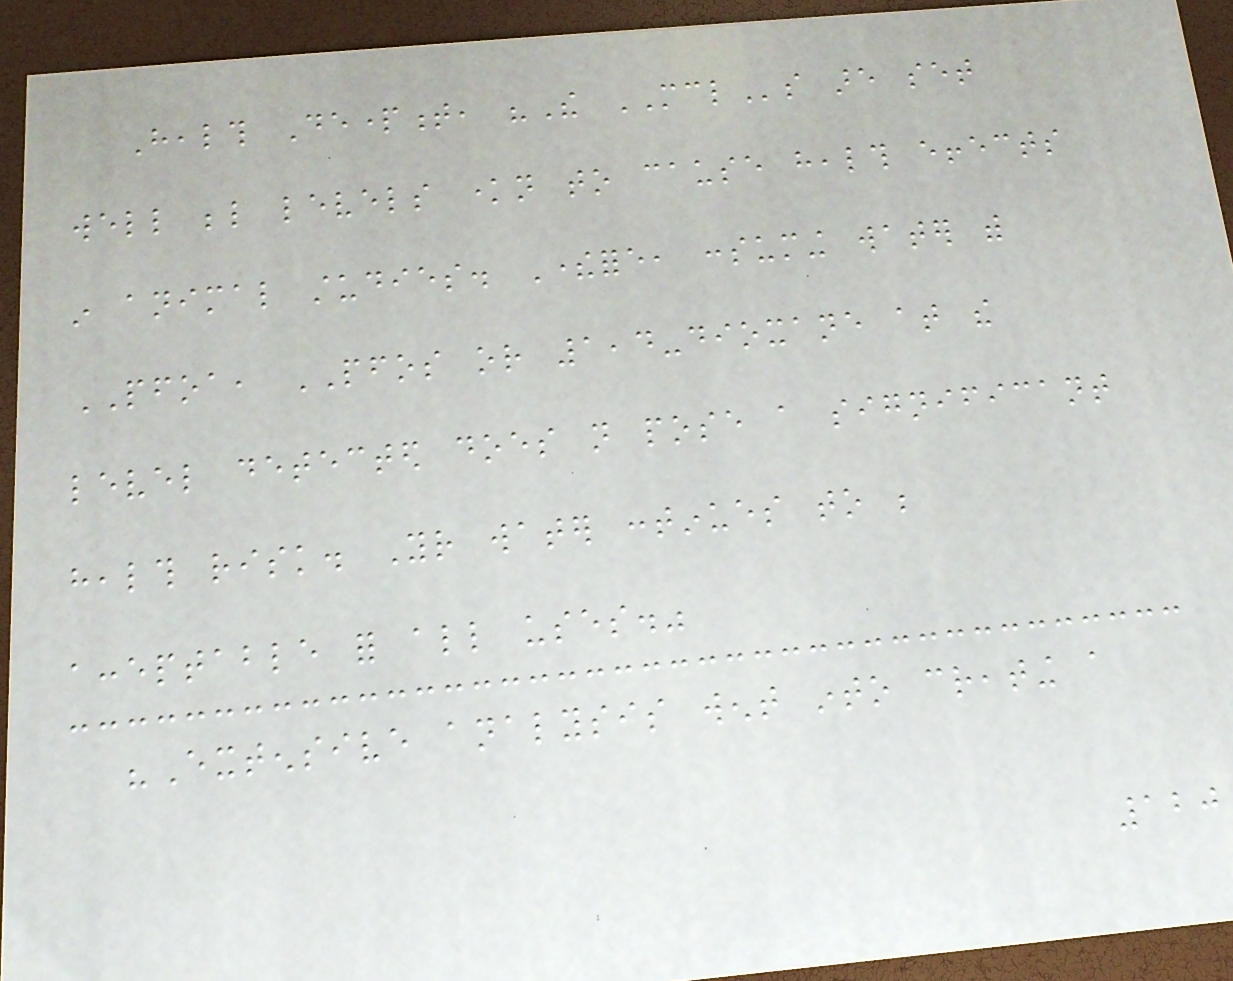Health Department, "The MCLs are set
well below levels known to cause health effects
in animal studies. Therefore, consuming water with
PFOA, PFOS or 1,4-dioxane at the
level detected does not pose a significant
health risk. Your water continues to be
acceptable for all uses."
"Extensive analysis went into creating a
120
